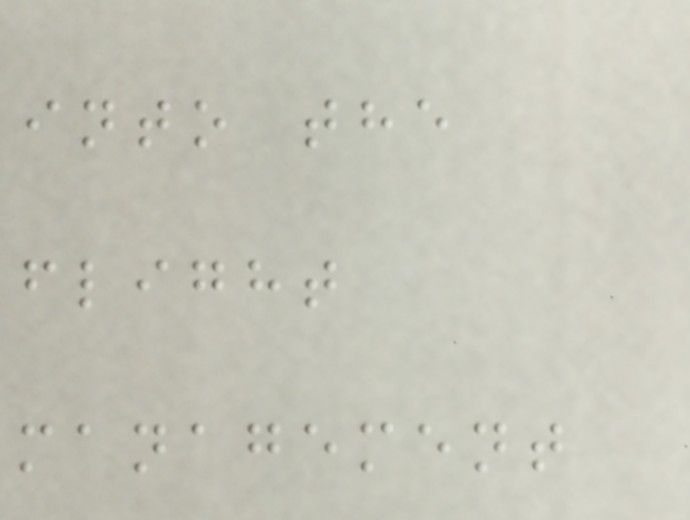into the
flight
management
